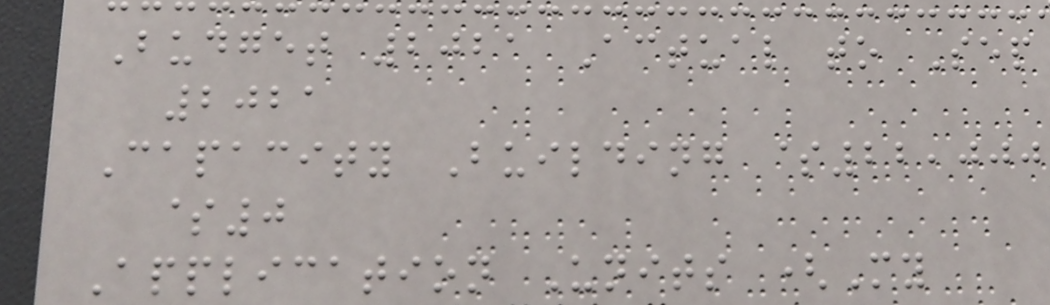Budget 2021 Actual to Sep
2021
Capacity Building $22,000
$0
Application Units (My
